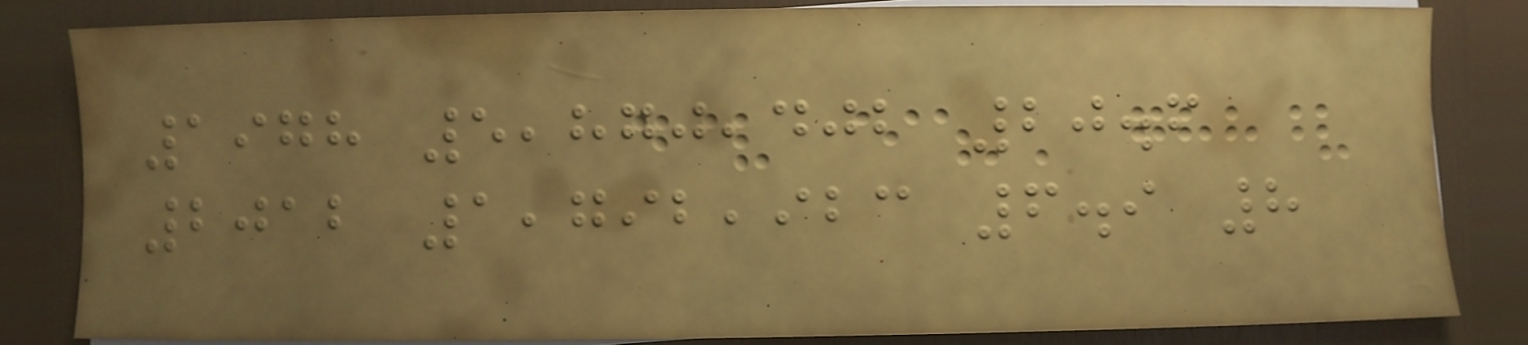1978 5,870,402 20.6
2012 1,792,923 6.9 8
